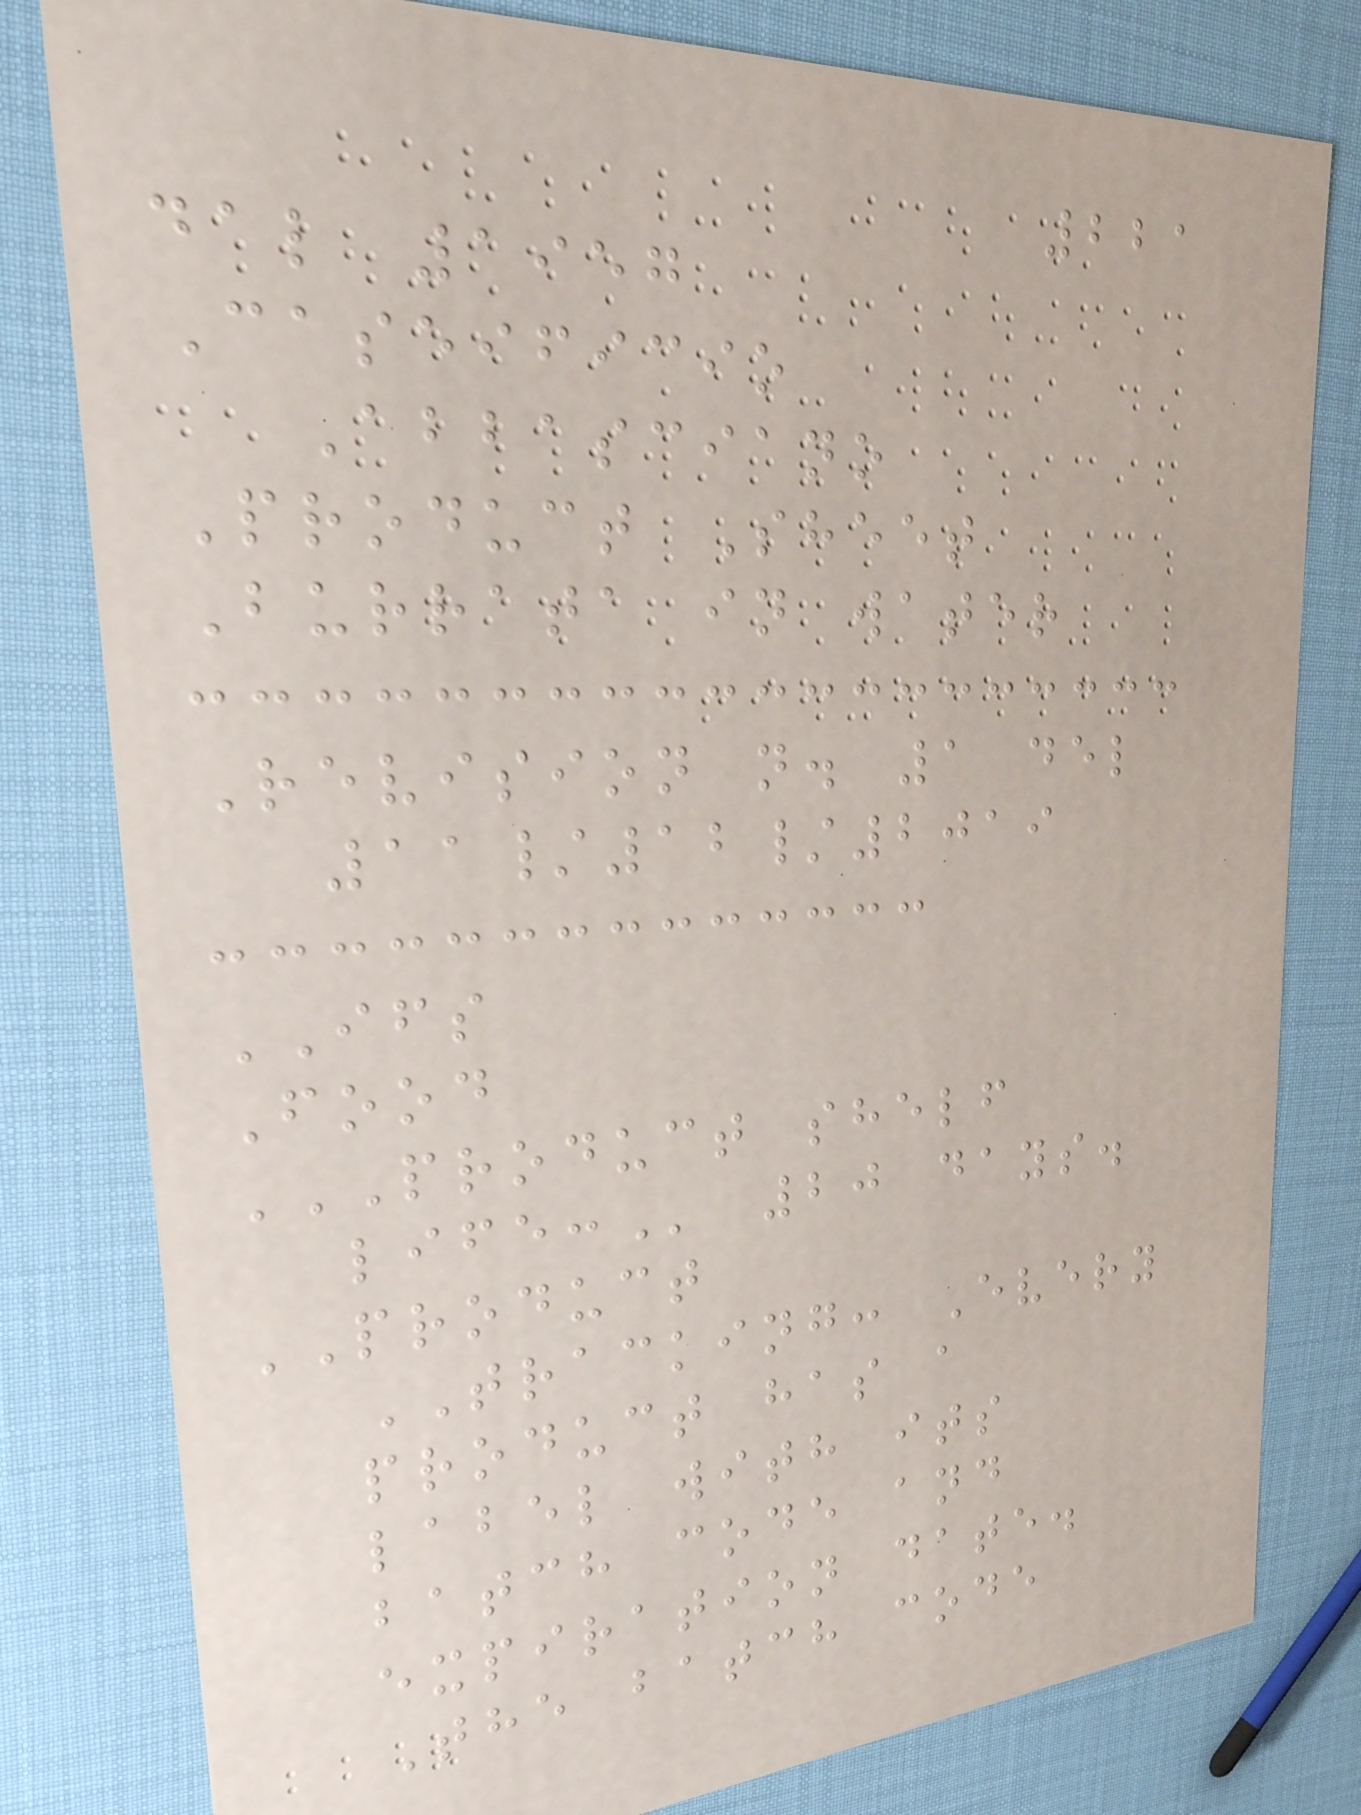221
dal 1957
Caseificio
Abbasciano
Product Sheet
Burrata in water
Revision n. 1 del
11/12/2019
IFS
Food
PRODUCT SHELF
LIFE: 20 days.
PRODUCT
TRACKING: Every
product has a
label with its
batch code and
expiration date.
The batch code
